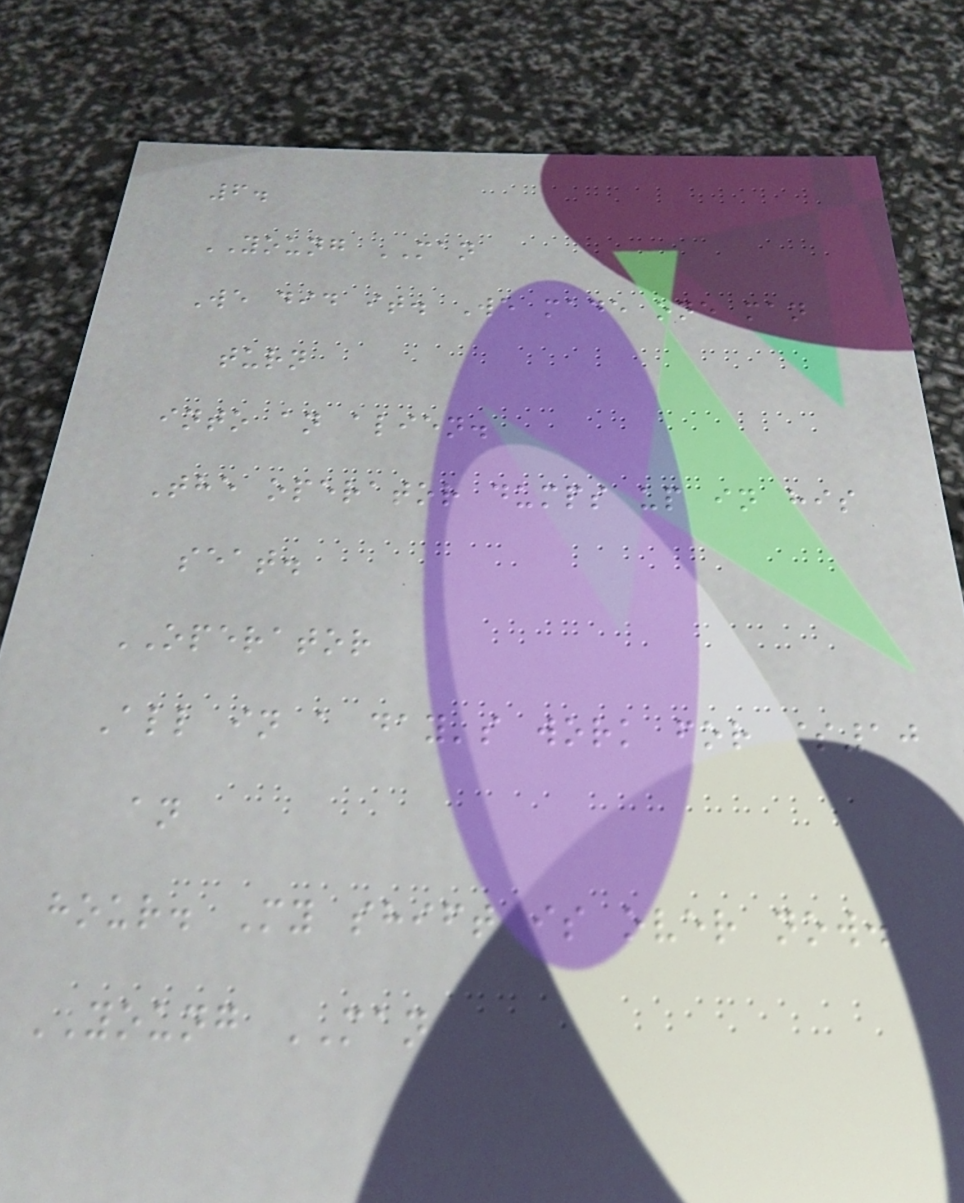6.
YOUNG MAN
We did it. We made one man
turn
into an alien.
The operator dumps up in his
seat.
OPERATOR
All in a day's work for $10
an
hour. My shift is over now.
YOUNG MAN
